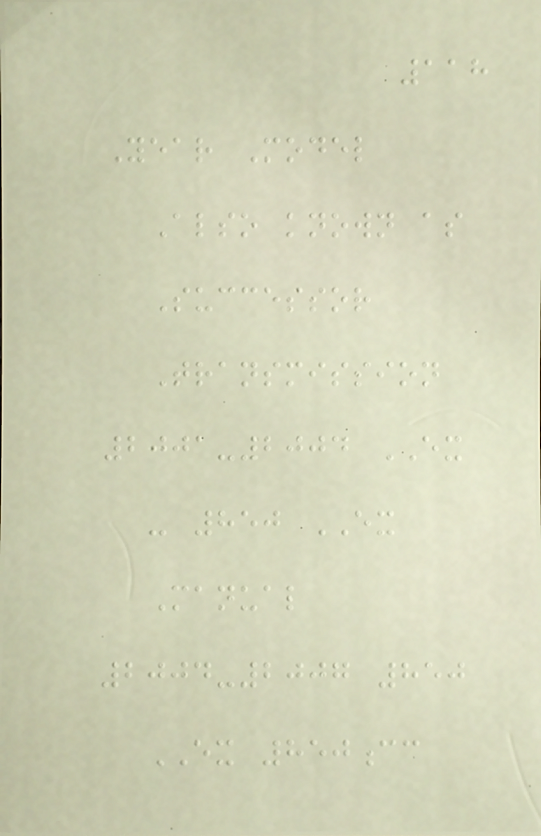118
Year Model
Also known as
Successor
Transmission
2001-2004 EX
- 850 EX
Manual
2004-2007 850
EX 850cc
